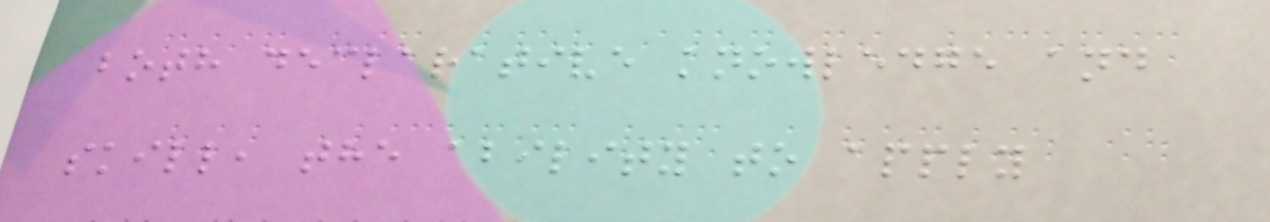both declarative knowledge and
skill, the ability to apply
